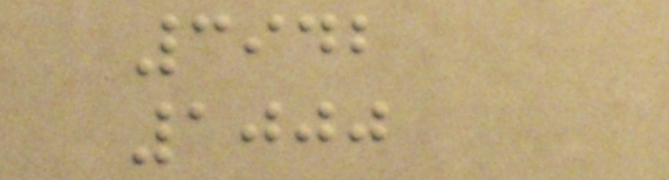3942
1000
